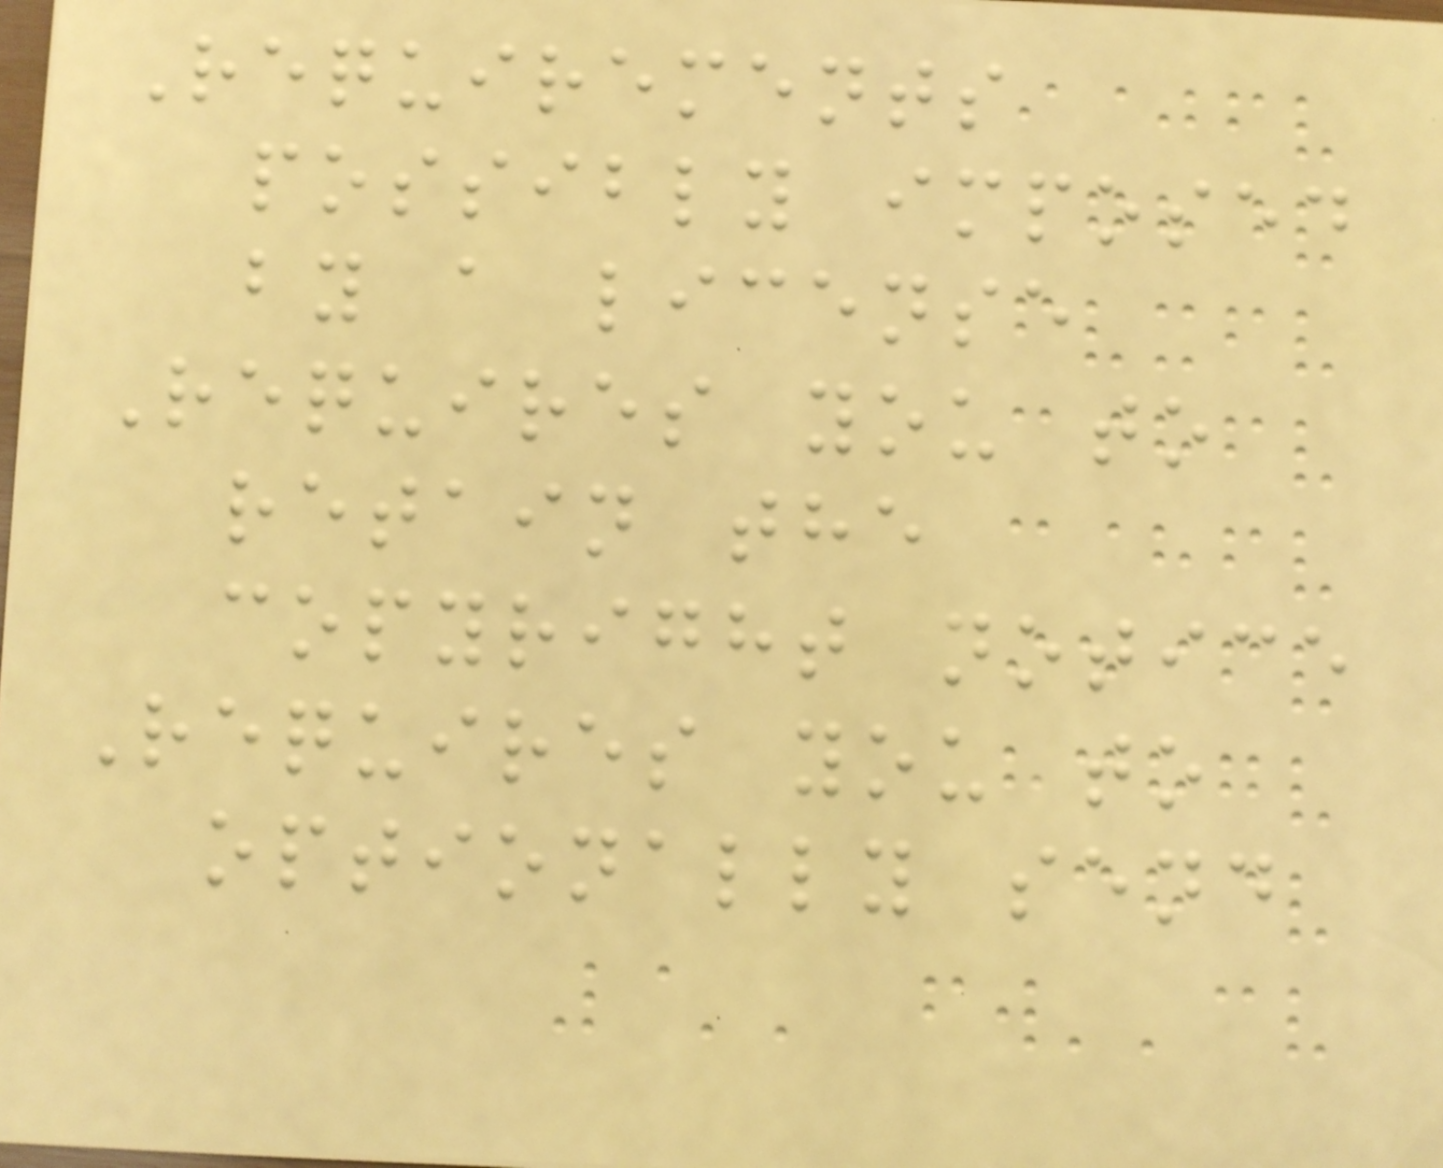Requirements
possibly imposed
by a license
Requires you to
retain the
copyright notice
Requires you to
optionally send
